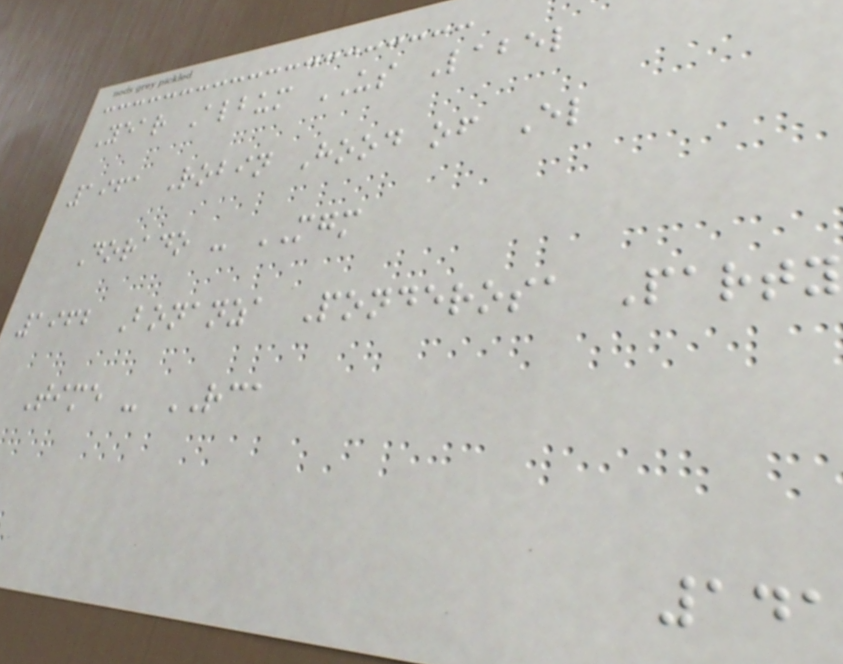Year Album US Label
1961 Robin Hood of El
Dorado - MGM
1962 Bonanza Ponderosa Party
Time - RCA
141
